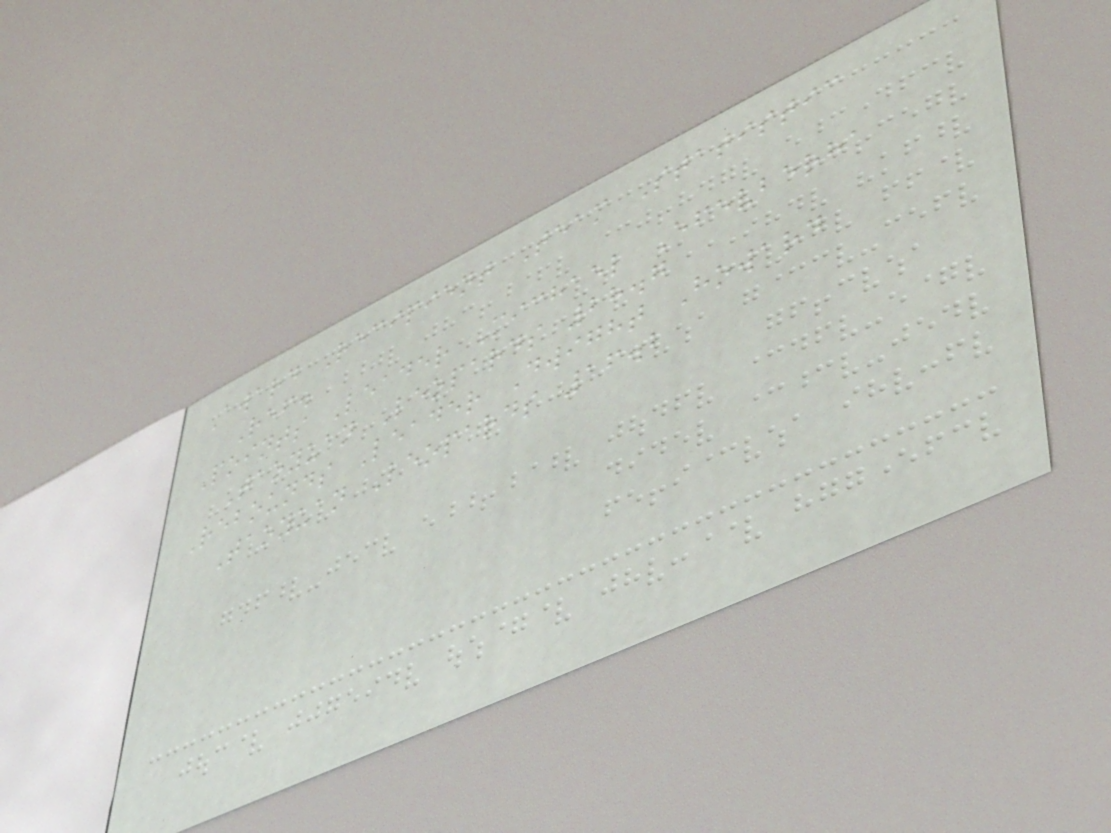Award Recipient Team Statistic
Ref.
Points Leader Michael Efevberha
Taoyuan Leopards 28.7
Rebounds Leader Dwight Howard
Taoyuan Leopards 16.2
